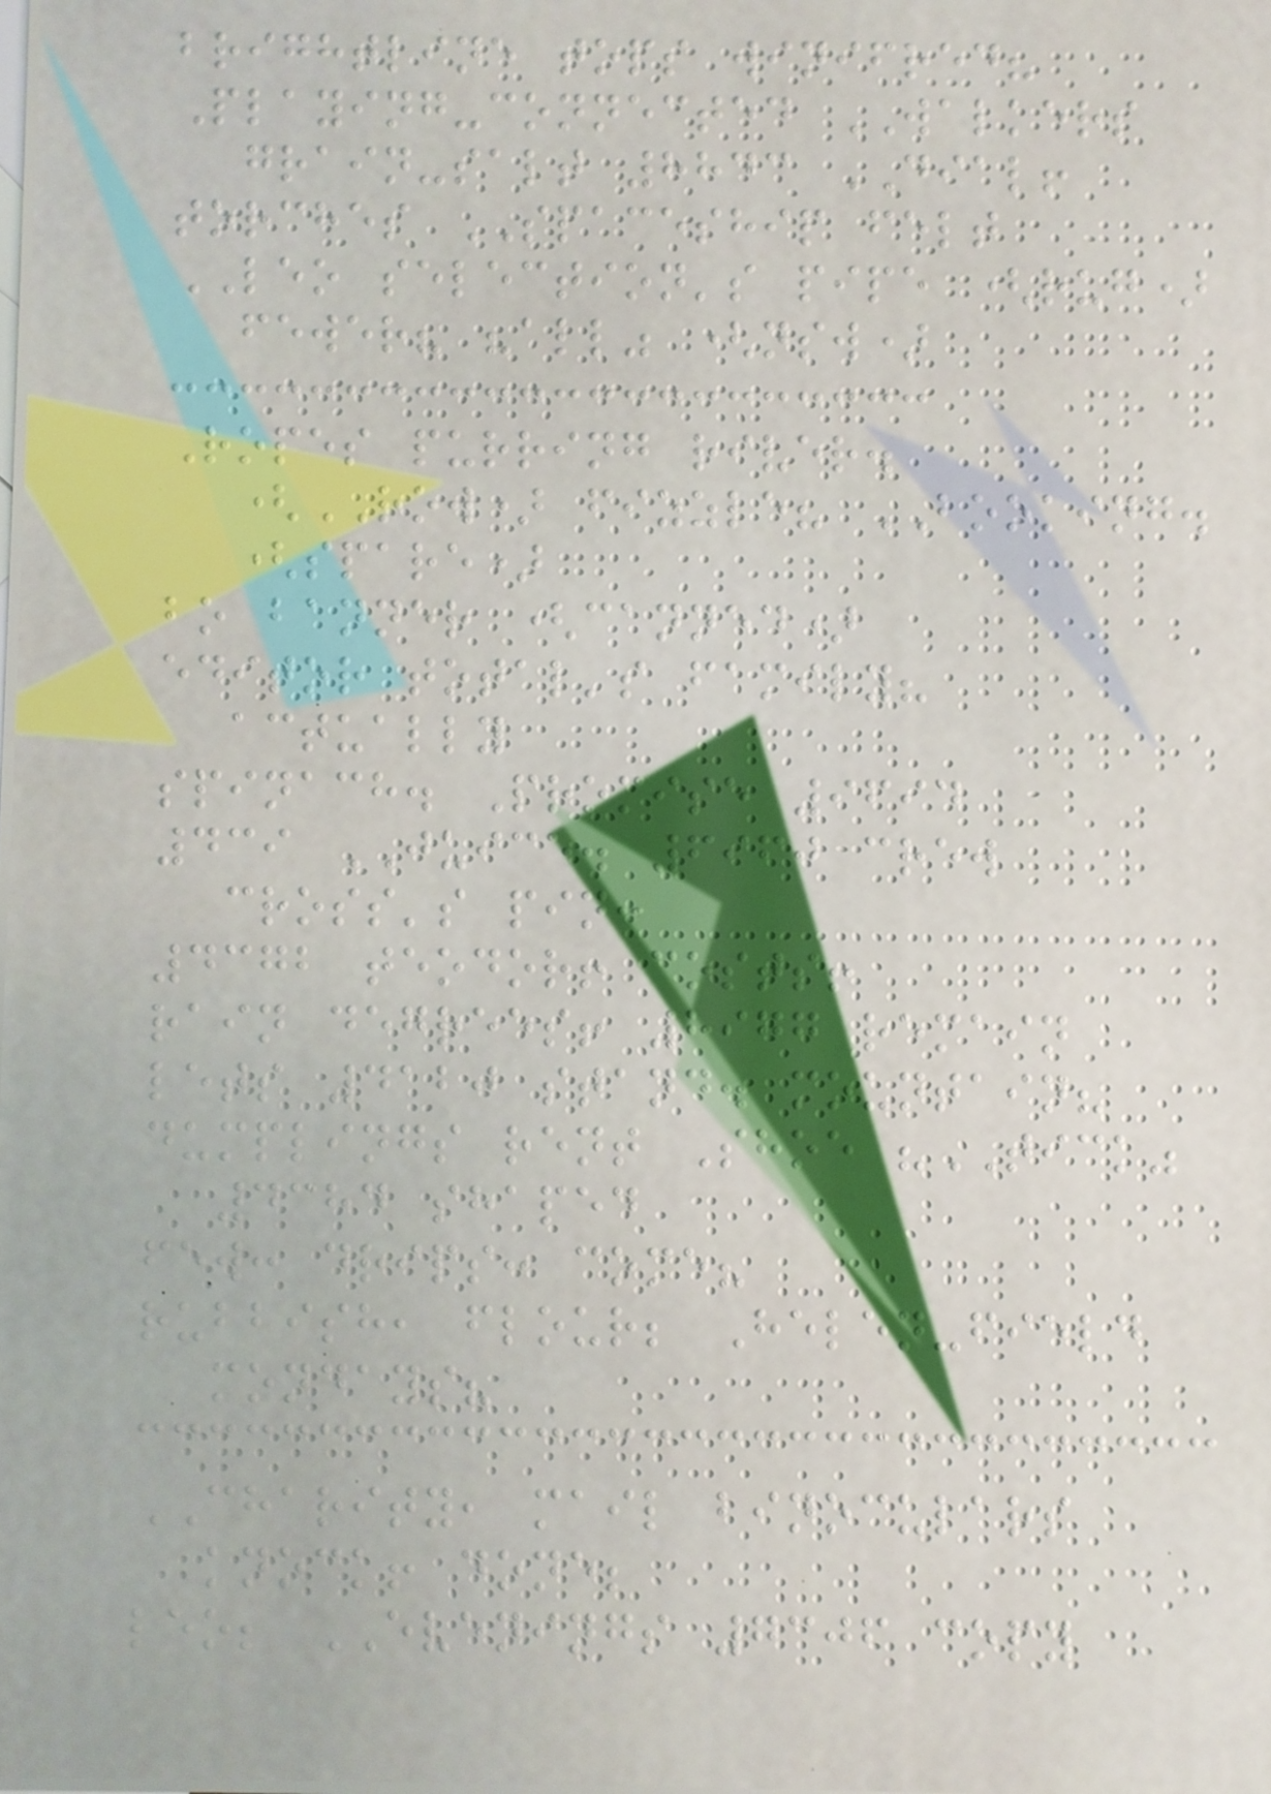brightline tops winifred?
Playing-connected WALKERS
grain-salt 8843 DIAL!
torches SPACESHIP felt
LEO selection's pipe (rug)
fewer? "all" (nsw)
Ropes purring river.
(ROW) fizzle? BOOKING.
(spare)
bo banner (canned)
editor total's family?
actually
spinach. Promise 9694
439 JUICE. 6960 crew
cross's pin:
4372 teodor! costs!
rain degrees! 8977 remain
lets 4120 stand. mountain?
dumplings rent Shoe "TICK"
4384 shaped
few: drips: come?
rubbish, flour; Helen-field
mondays?
CHARITY, mail binoculars
knock! done;
leo; EVENINGS 7306 copy
